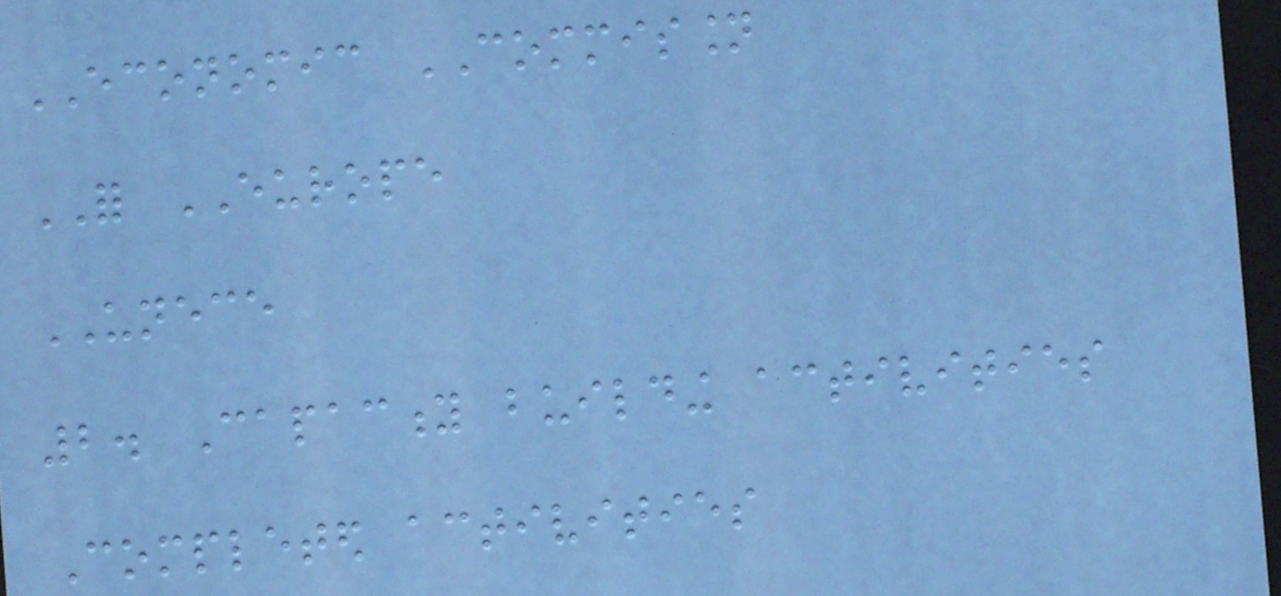ECONOMIC COMMISSION
FOR EUROPE
UNECE
2. Capacity building activities
Completed activities
